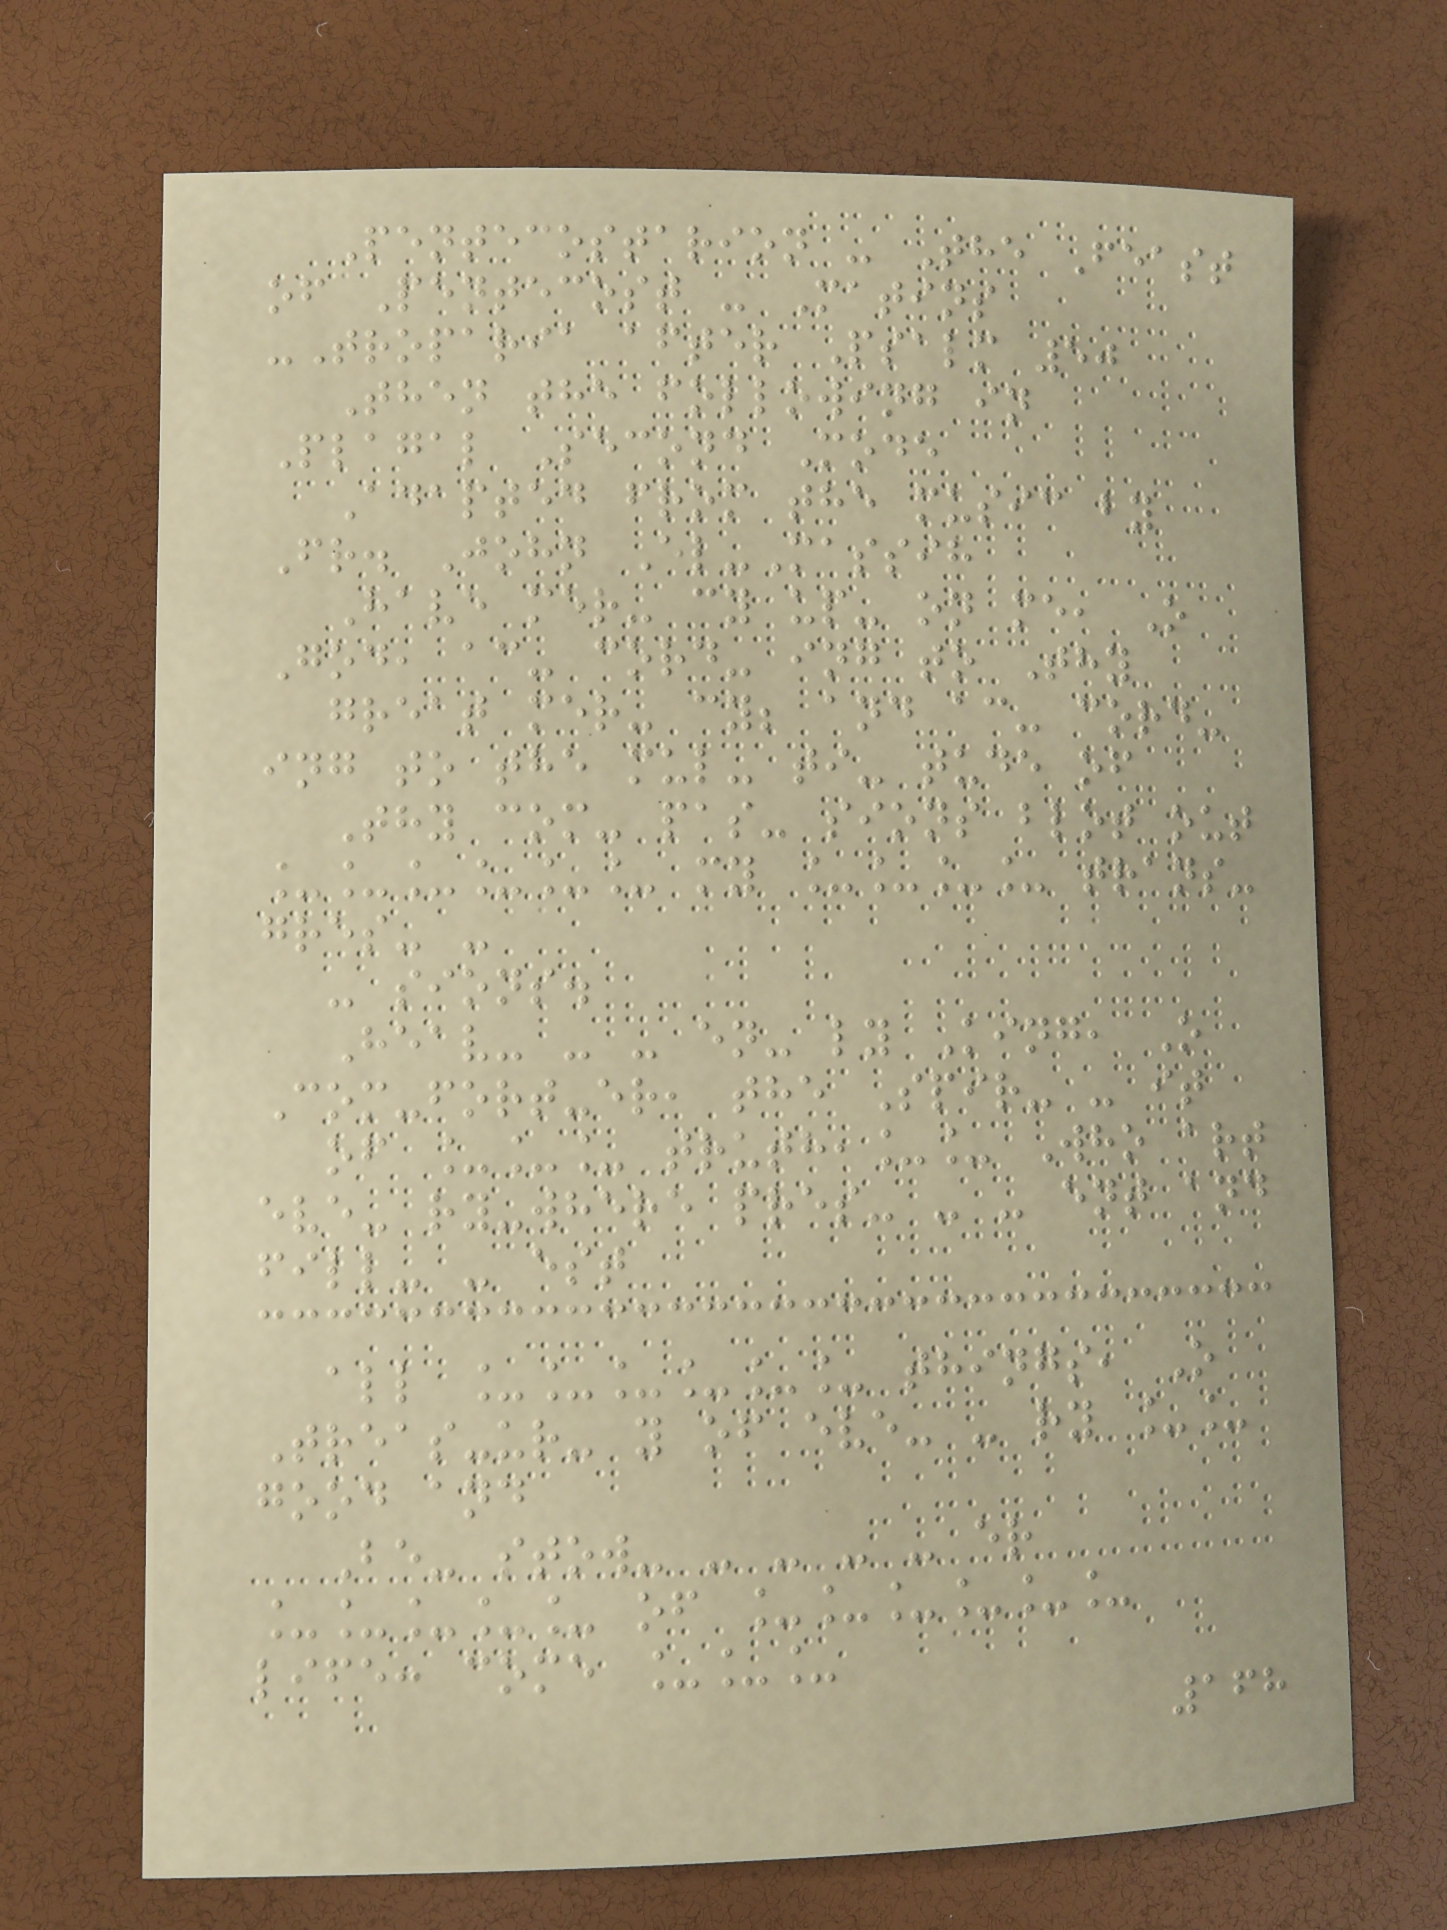Pentecostarion - The Feast
of Pentecost - Matins
-Troparia after Psalm 50
Then the following in
Plagal Second Mode
Adapted from the music by
Fr. John El-Massih
Have mer- cy up- on me, O
God, ac- cord- ing to Thy
great mer- cy; and ac- cord-
ing to the mul- ti- tude of
Thy com- pas- sions blot out
______ my ____ trans-
gres- -
- sions.
Heav- - - en- ly King, O
Com-fort-er, the Spir- - it
of ___ truth,__ Who art
eve- ry-where pres- - - ent and
fill- - est
all ______ things, O
Treas-ur- y of eve- - ry __
good and
Be- stow- - - - - er
_____ of ______
life: come ___
168
